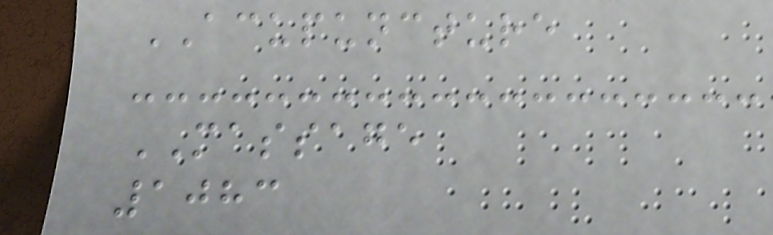ACUPUNCTURE
MASSAGE
1083
